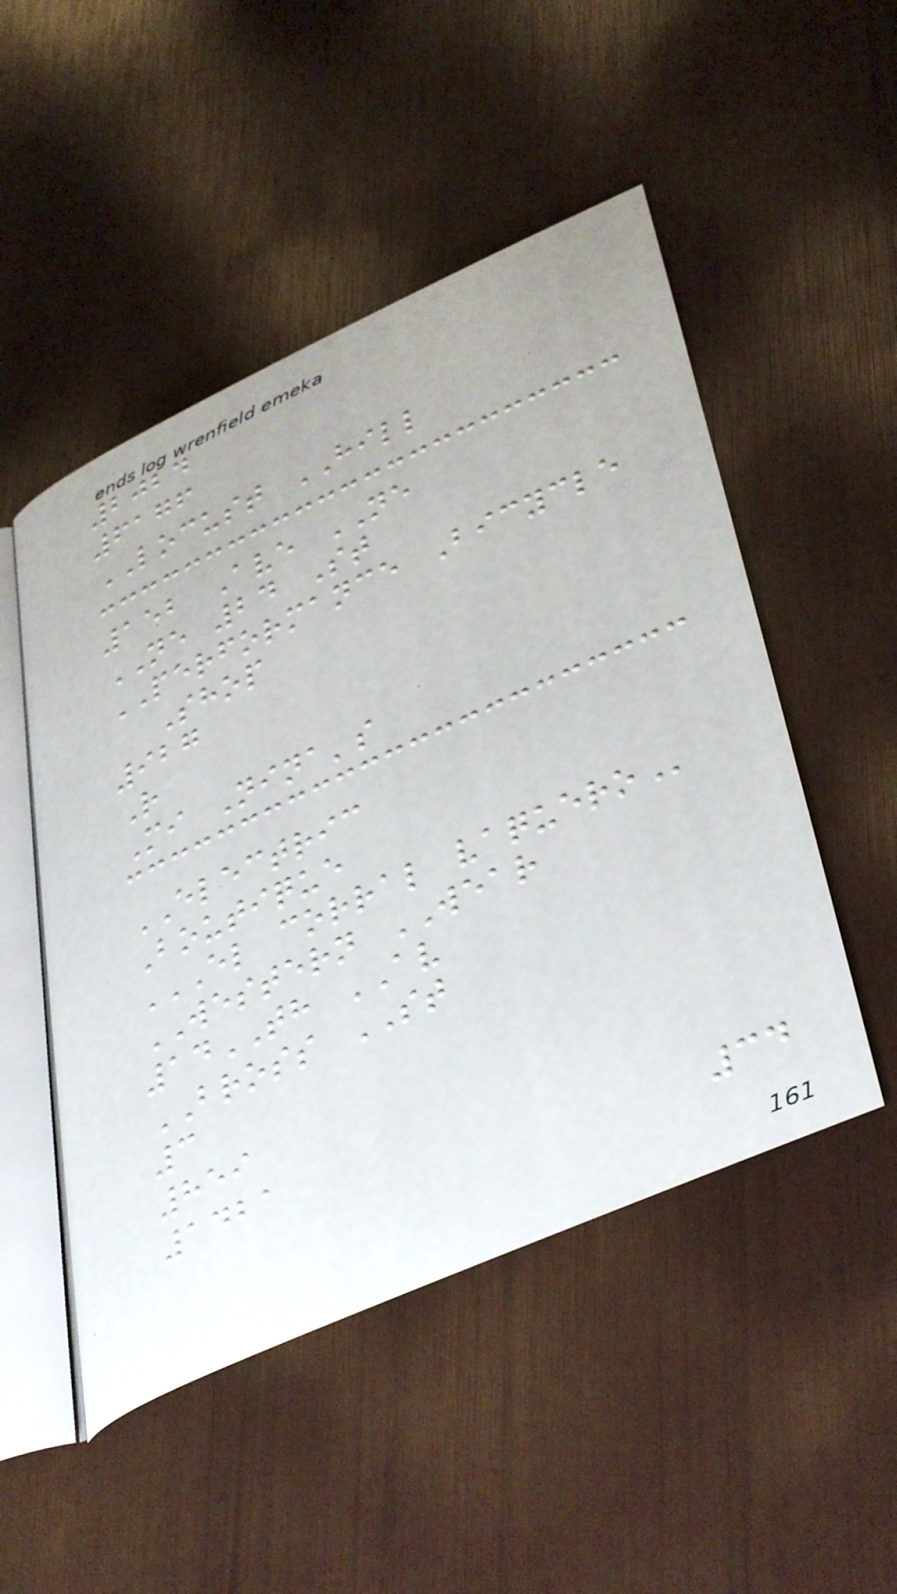2024
6176
LOCUST HILL
152 Ave NE
NE 24 St
PERFORMANCE Bicycle
Shop
927
R
Mi Nina's
ELECTRIC
Boutique
EL CORRAL VAQUERO
WESTERN WEAR
14TH AV
BROSS ST
3
859
1421
34
